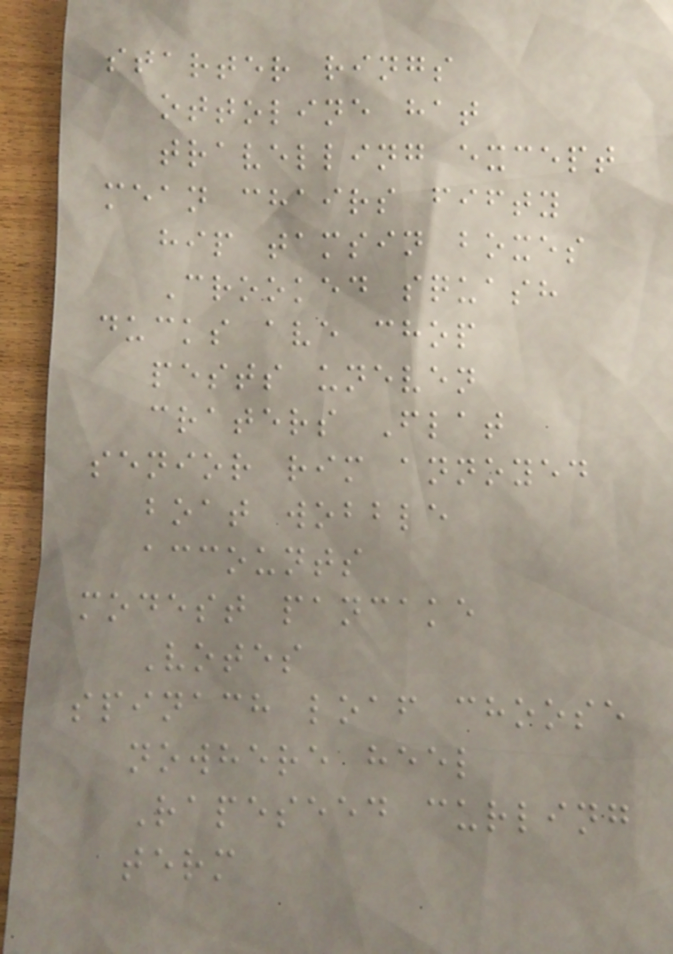starter rings
ottoline hat
travelling except
mean chairs fifty
hip tamsin boxes
Crooked squash
ducks ave chop
pests uneven
craters Flat
senior rim annoyed
boat wobble
accounts
modest pancake
Votes
spinach loaf choose
nowhere heel
Rapeseed curling
term
